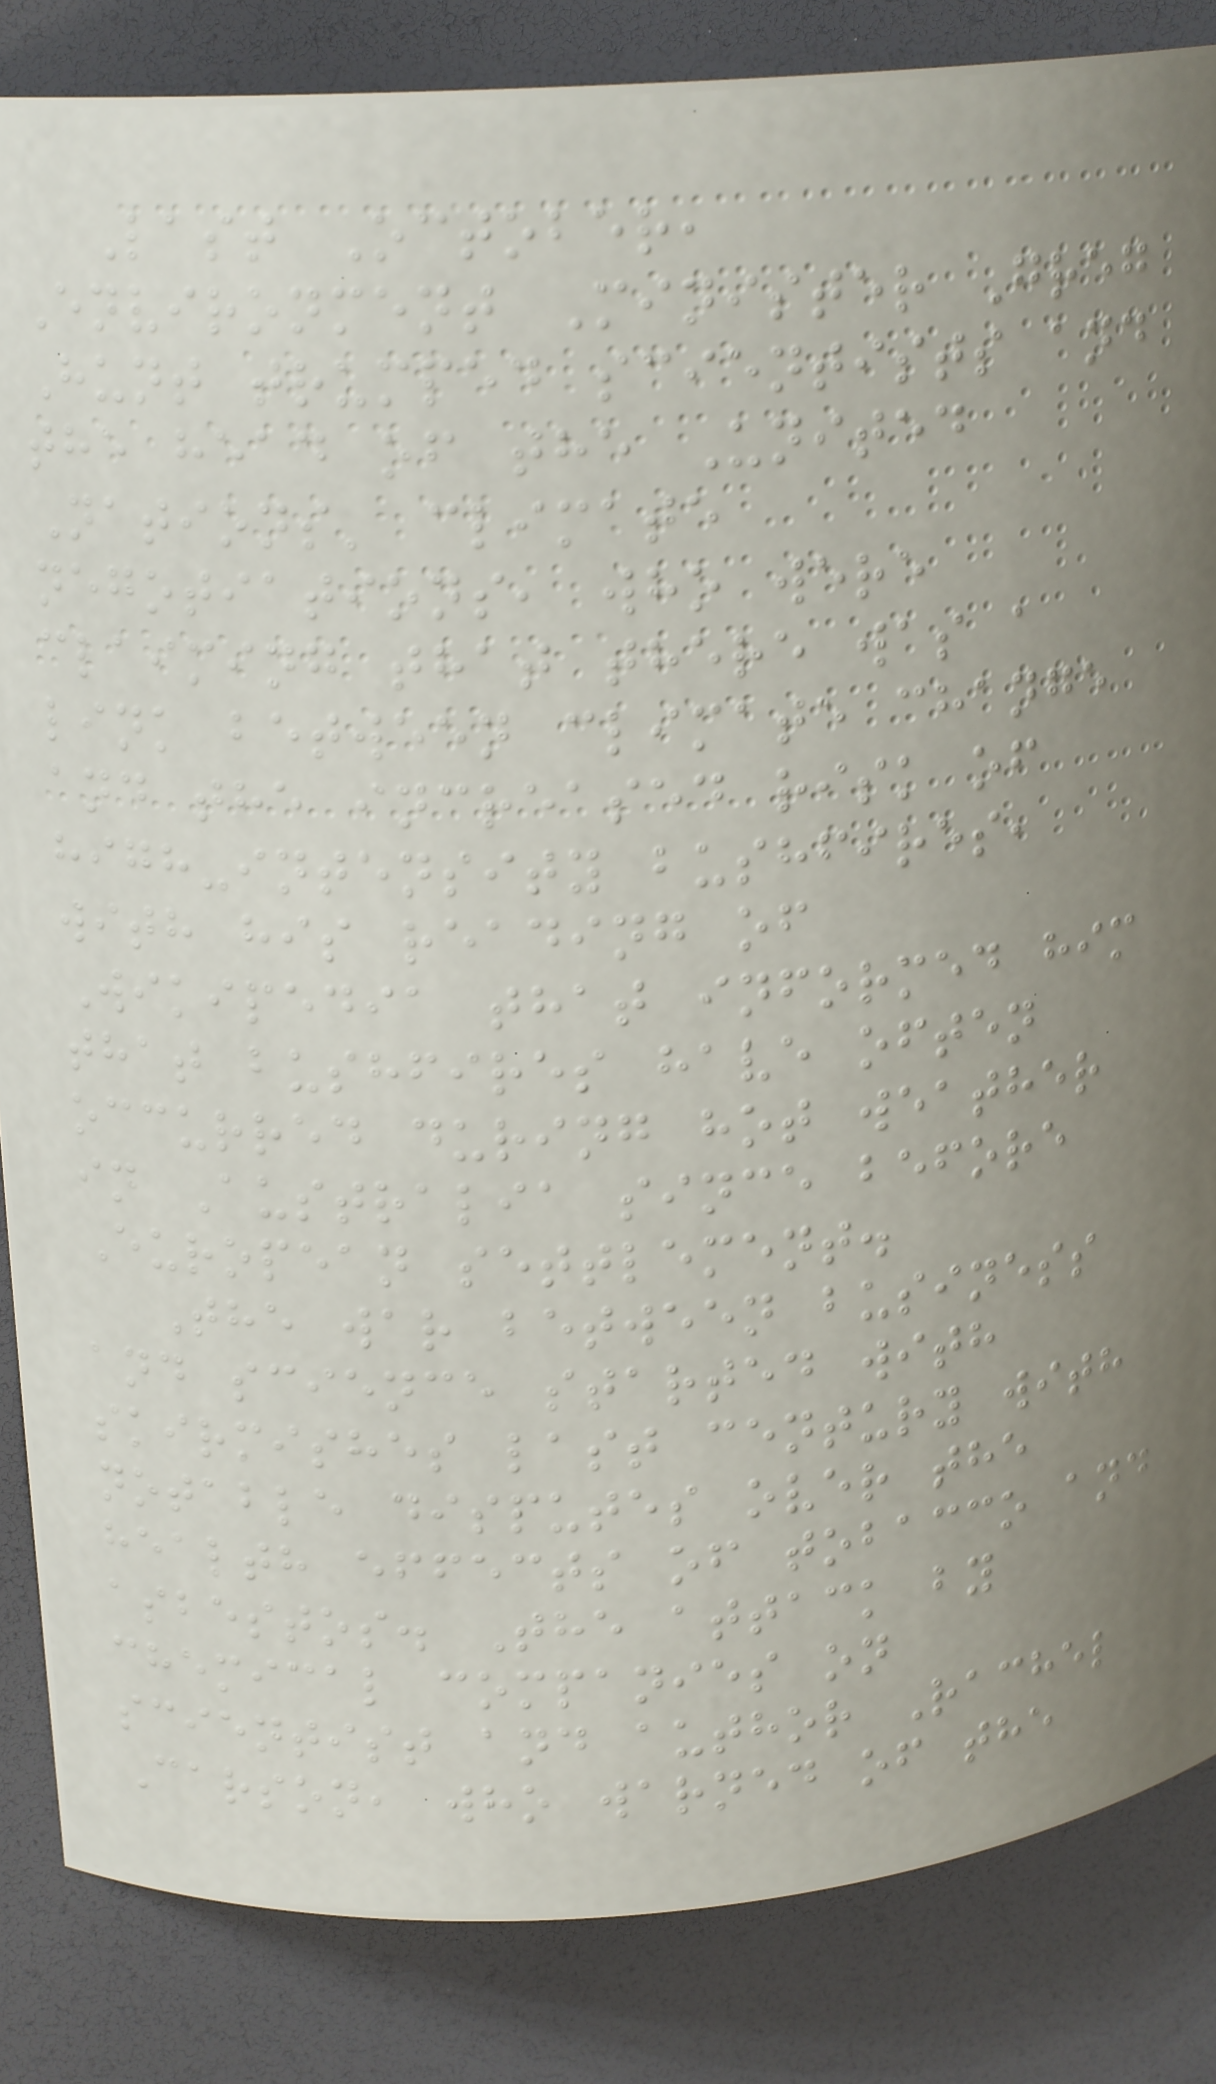Last October,
Environment Minister Greg
Hunt trumped scientists and
the head of the United
Nations' climate
negotiations, who were
claiming that there was a
link between climate change
and the increased risk of
high-intensity bushfires,
with his reading of
Wikipedia that informed him
that bushfires have often
occurred during hot weather
in Australia since before
European settlement.
The war between business
and science started with
skirmishes last century with
notable disputes over the
health effects of tobacco and
asbestos. The attack by
chemical companies on
scientist and author Rachel
Carson, who warned of the
